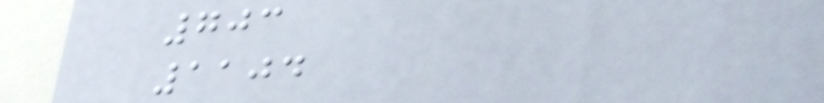703
1104
